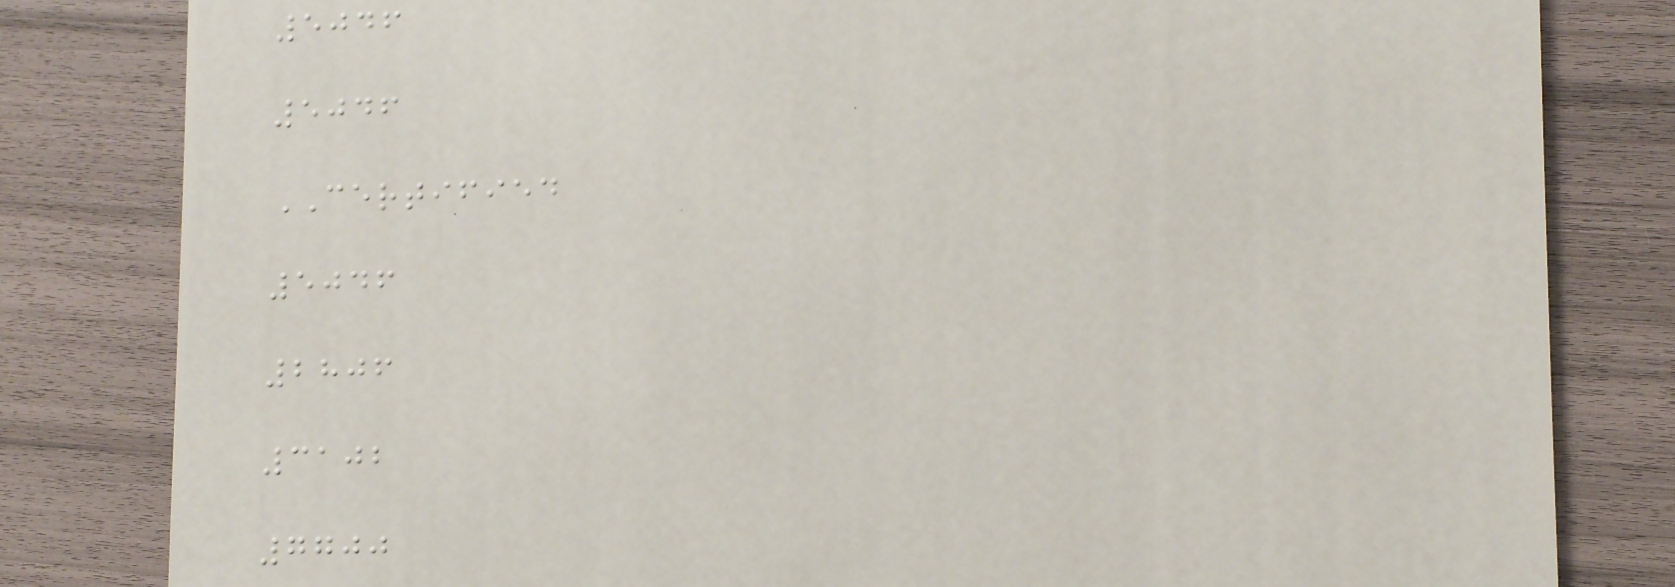5046
5046
CERTIFIED
5046
2806
3102
7700
